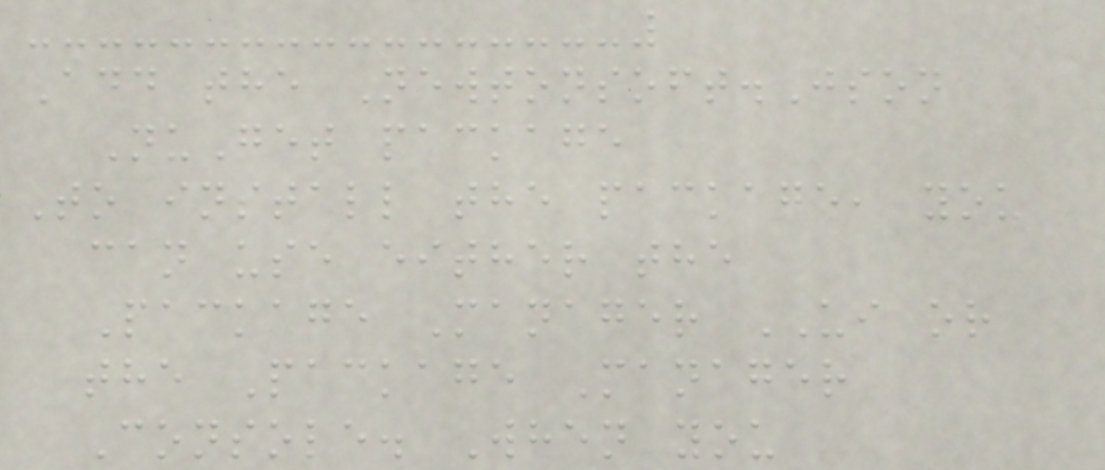Add the Newtonsoft.Json
NuGet package
To install the package, you
can use either the
Package Manager UI or
the Package Manager
Console. When you
